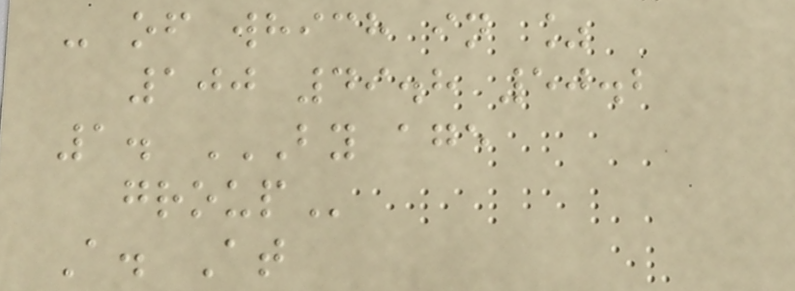- of which in %
100 49.8 50.2
1. BY AGE
GROUP
A. At
